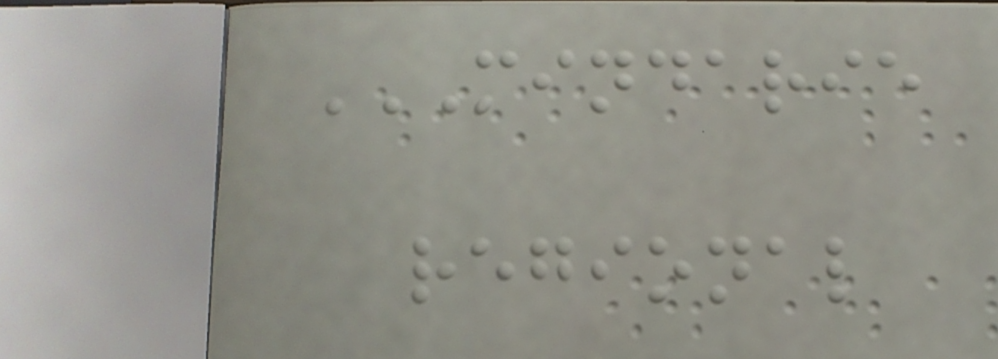MINDARIE
REGIONAL
